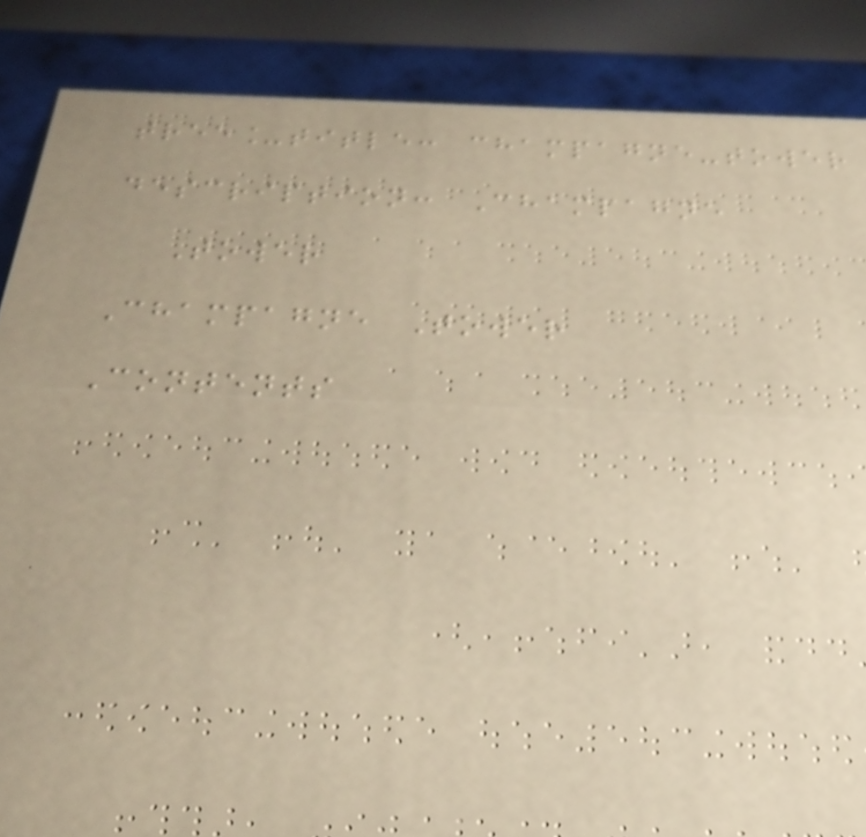tree_title: champagne-tower
description: Champagne
Tower
Champagne Tower
Contents
